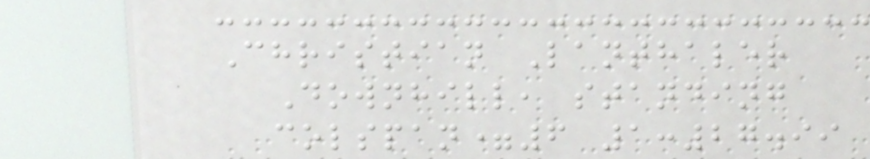Christian Lanthaler
Downhill, standing
colspan=6 1:27.99
